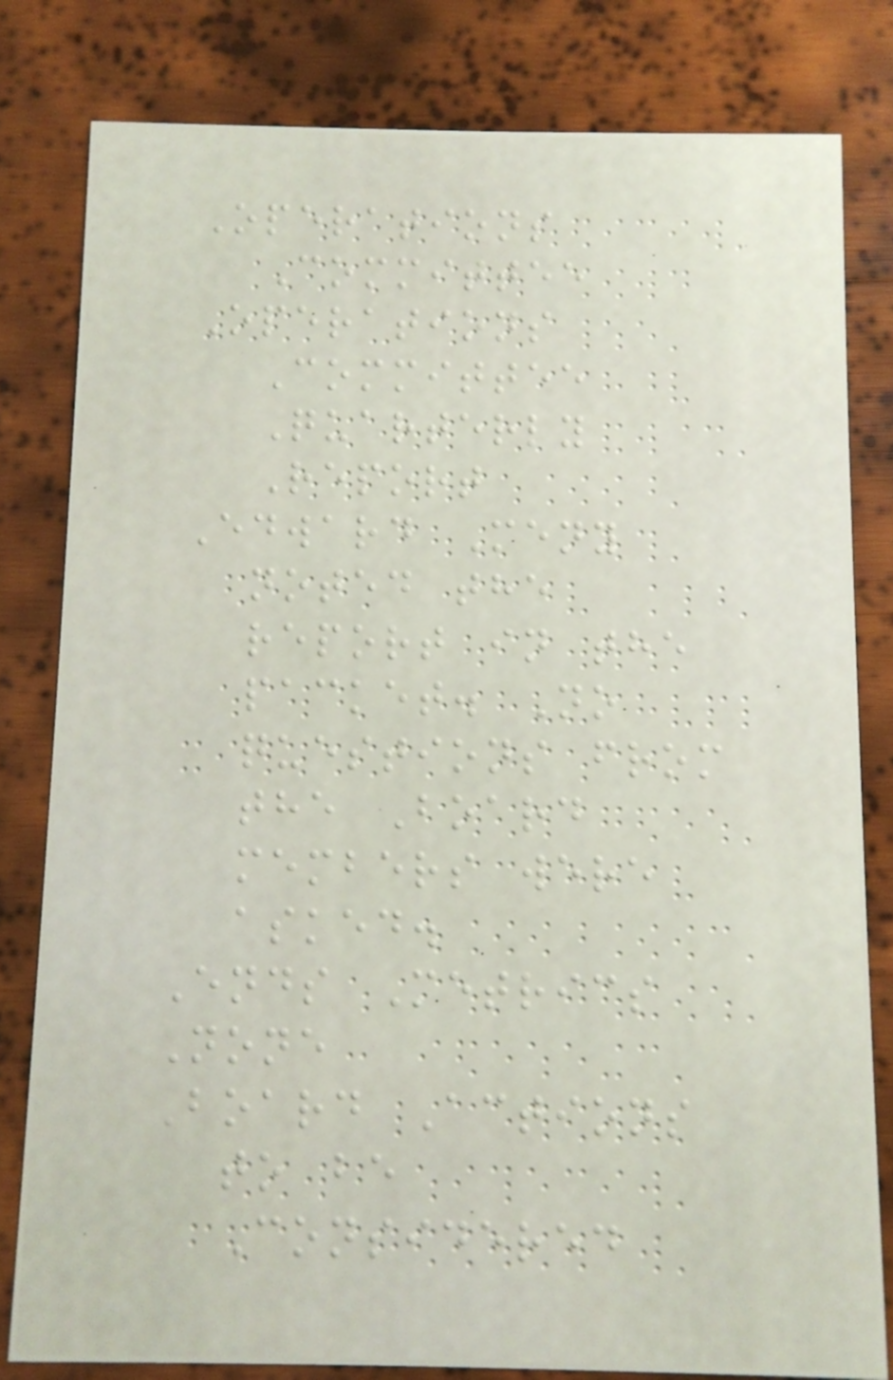Operations
Committee
Operations
Committee
Quarterly
Report
Edward Meny
noted the
report in the
packet. No
questions from
the Board
members were
asked.
Ends Metrics
None
Board Actions
to be
Considered
